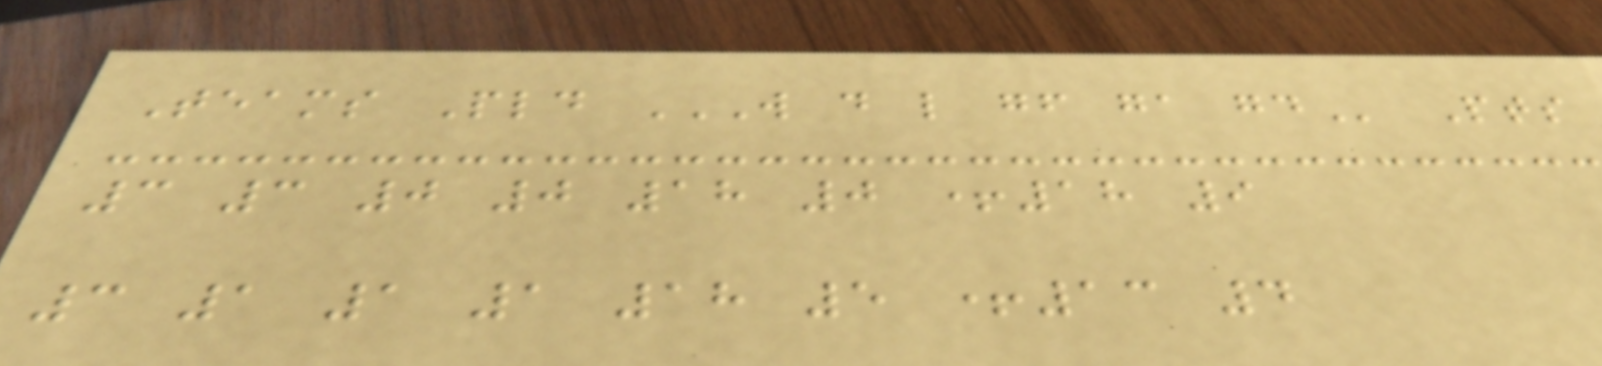Teams Pld W D L GF GA GD Pts
3 3 0 0 18 0 +18 9
3 1 1 1 18 5 +13 4
